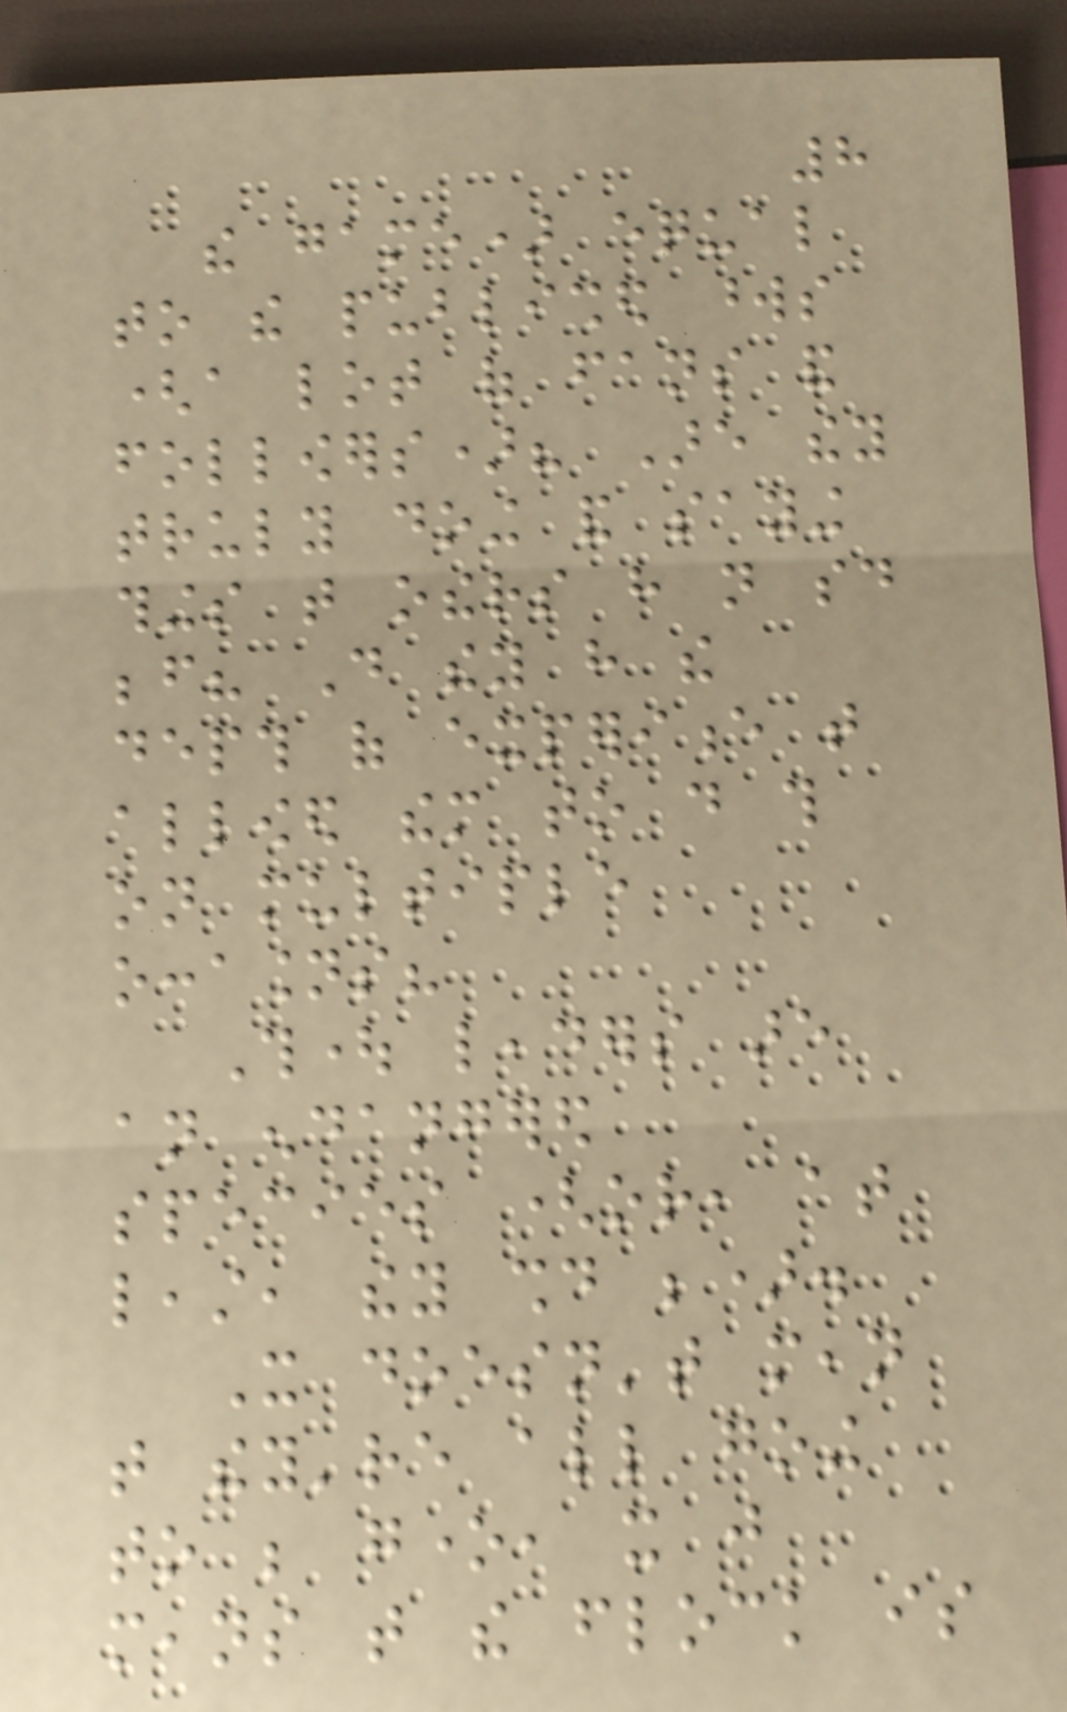8
the game) equal
to the published words
(a lot of fans and
followers)? Are they
truly doing and saying
things that others have not said
before? Do they have the
depth of experience that
allowed them to do this
on multiple
occasions?
Thought leaders are
an endangered
species (or, at
least, they should be).
It doesn't mean
that they're all going
to be gone, it just
means that the flock is
